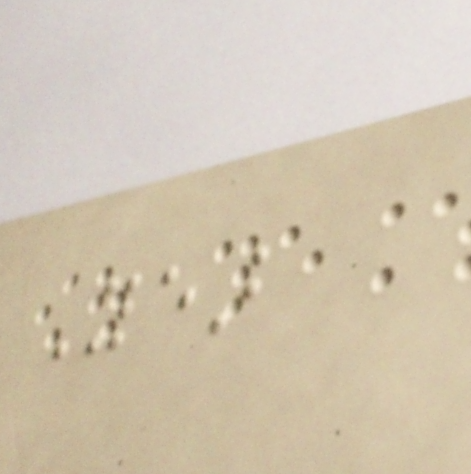Year
